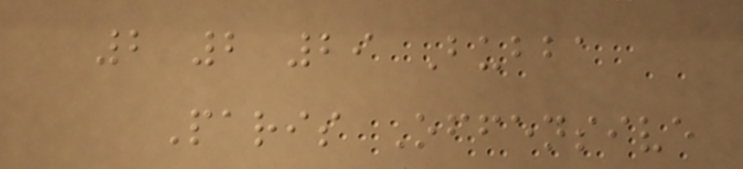2 2 29 Bubba
Paris Offensive
